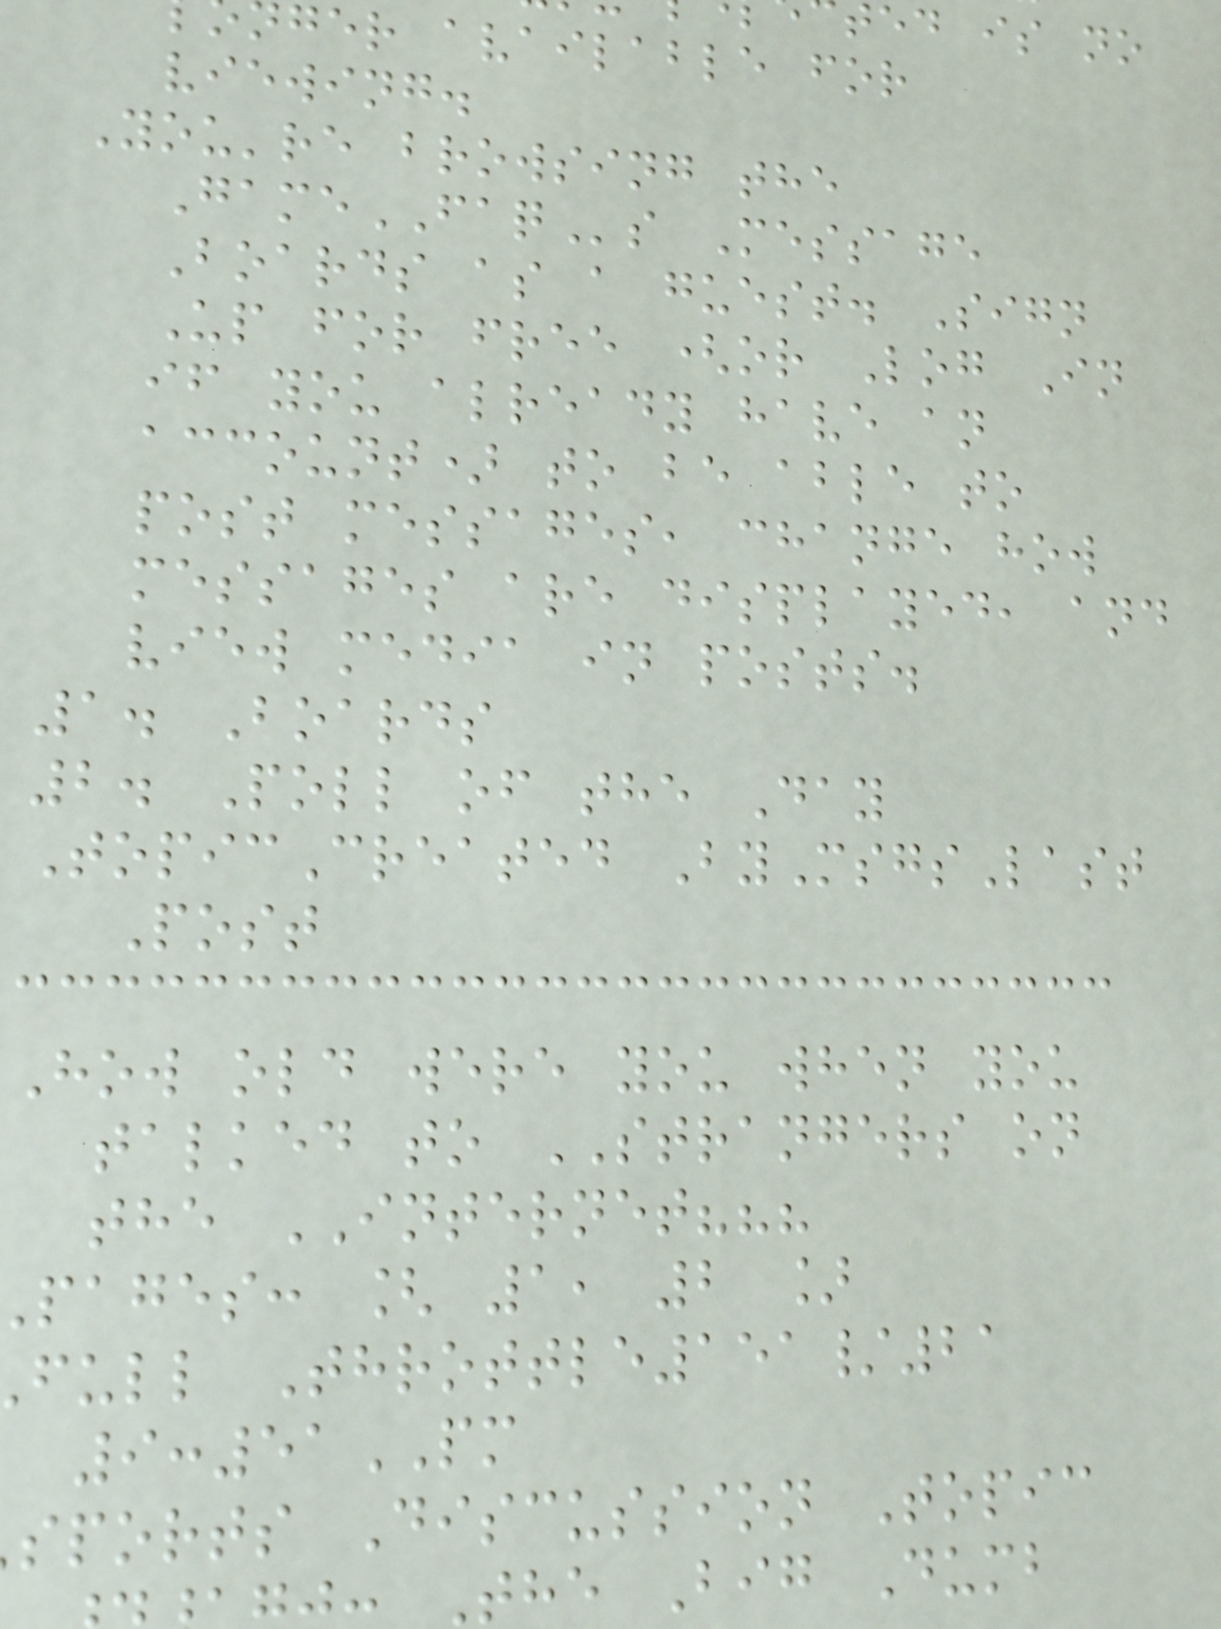ed is no
ger available for
viewing.
You're browsing the
GameFAQs Message
Boards as a guest. Sign
Up for free (or Log In
if you already have an
account) to be able to
post messages, change how
messages are displayed, and
view media in posts.
1. Boards
2. Poll of the Day
TopicCreated ByMsgsLast
Post
How old were you when you
talked to STRANGERS on
the INTERNET???
pages: [ 1, 2 ]
full Throttle151/21
9:51PM
sports Discussion Topic
The Big Dumb
